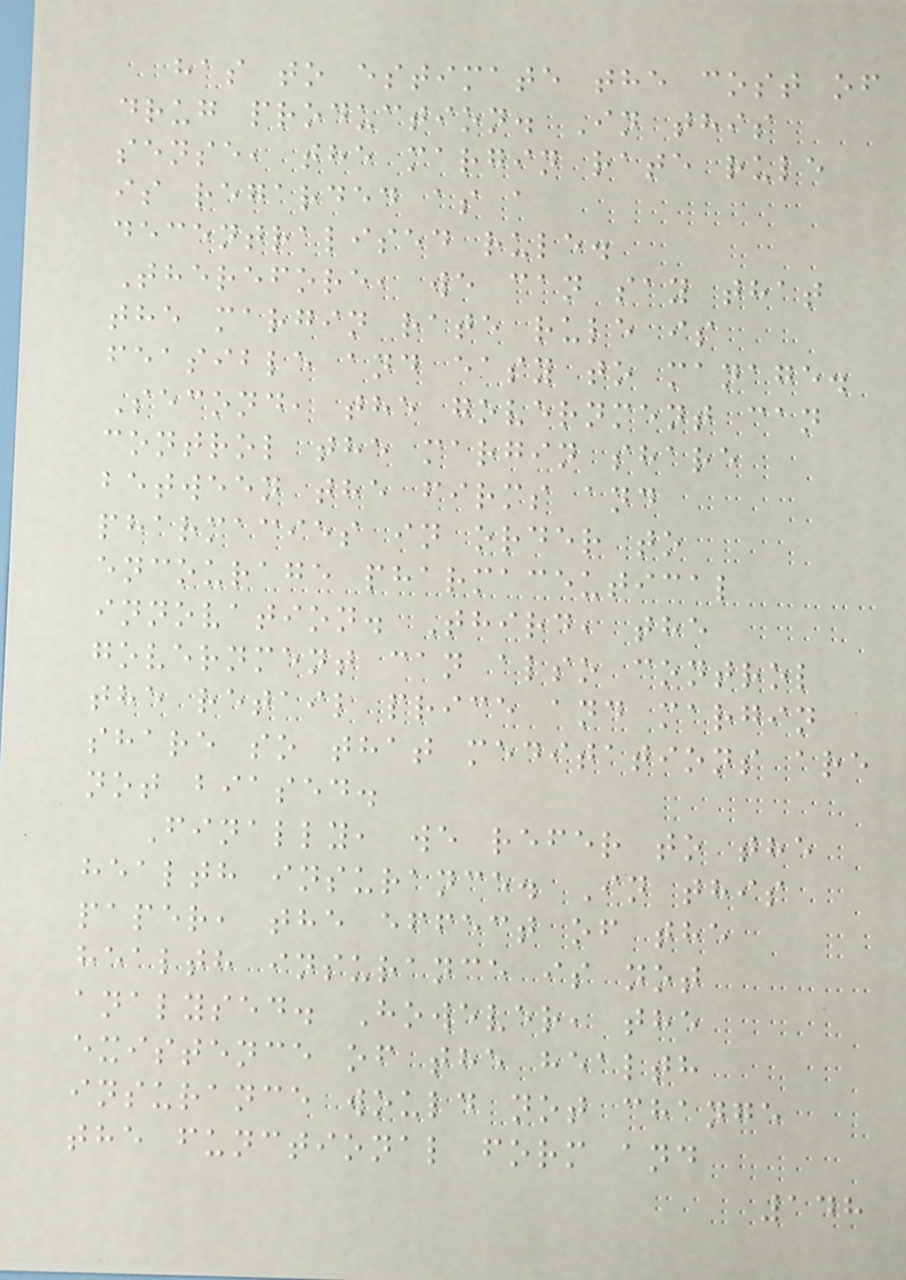has to estimate the cost of
drug production. In this
sense, the margin rate rule
is regarded as a
decentralised rule.
Therefore, we can say that
the margin rate rule is
feasible and easy to manage.
Second, the government can
control the margin share
between the firms and
pharmacies in order to
encourage pharmaceutical
innovation. Third, the
government can also control
the retail price and margin
share so that meditations are
not biased.
Finally, we refer to the
health insurance. In this
paper, the effect of the
health insurance is not
analysed. However, the
existence of the health
insurance would not change
the functional form and
148
